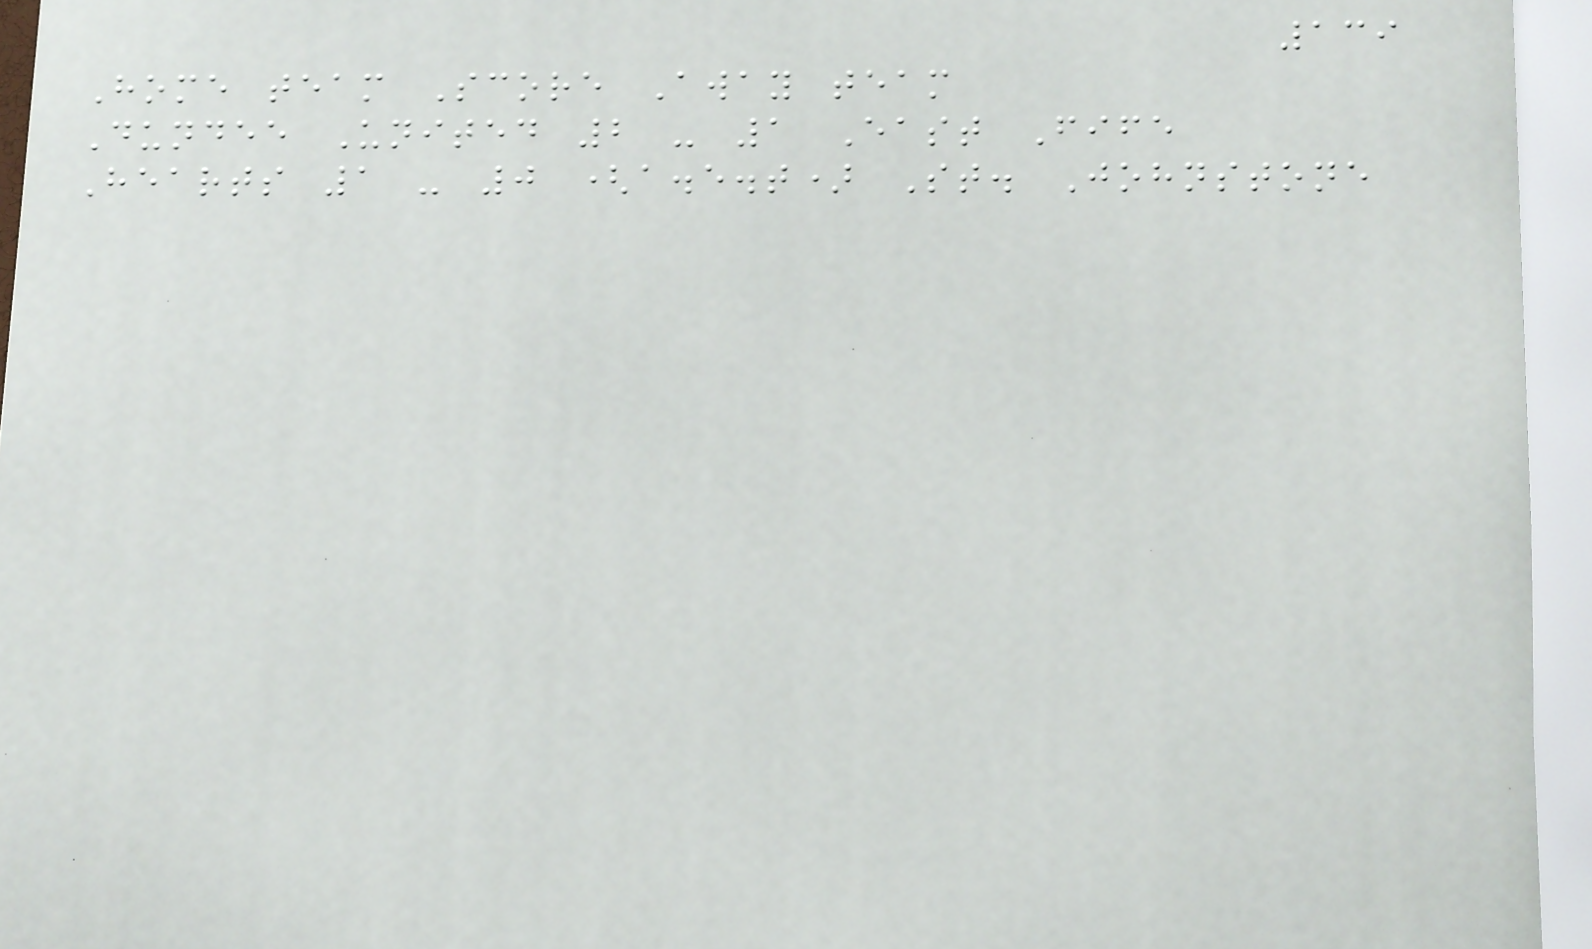139
Home team Score Away team
Dundee United 2 - 1 East Fife
Hearts 1 - 0 (a.e.t) St. Johnstone
